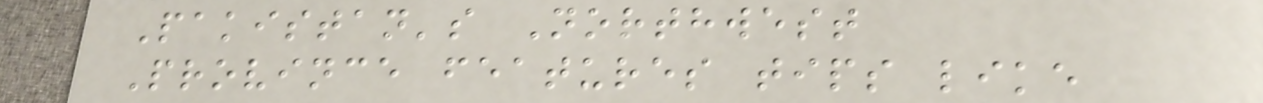Pakistan's Northwest
Province features tips like
